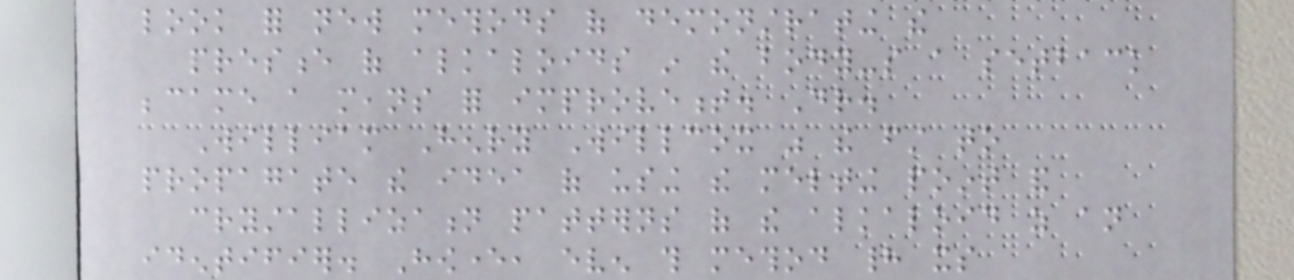look for new methods of demonstrating the
presence of alkaloids in the body-so a setback
became a means for improvement. Dr.
William Henry Willcox was the first to
propagate the idea of using the melting point and
crystallization patterns of the alkaloid as an
identifier. However, even this method had its
